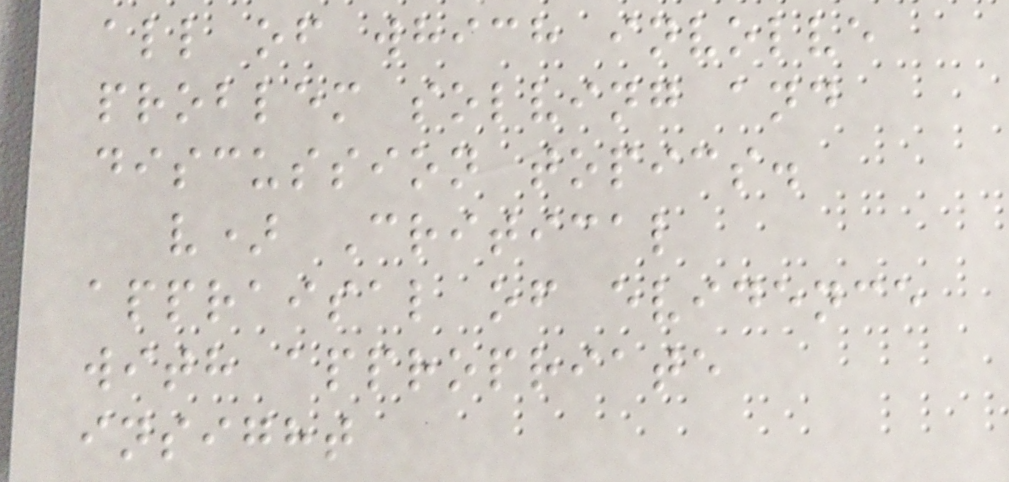all of which involve
problem solving and
discussion topics.
v) Critical
appraisal of evidence
with appropriate
insight
